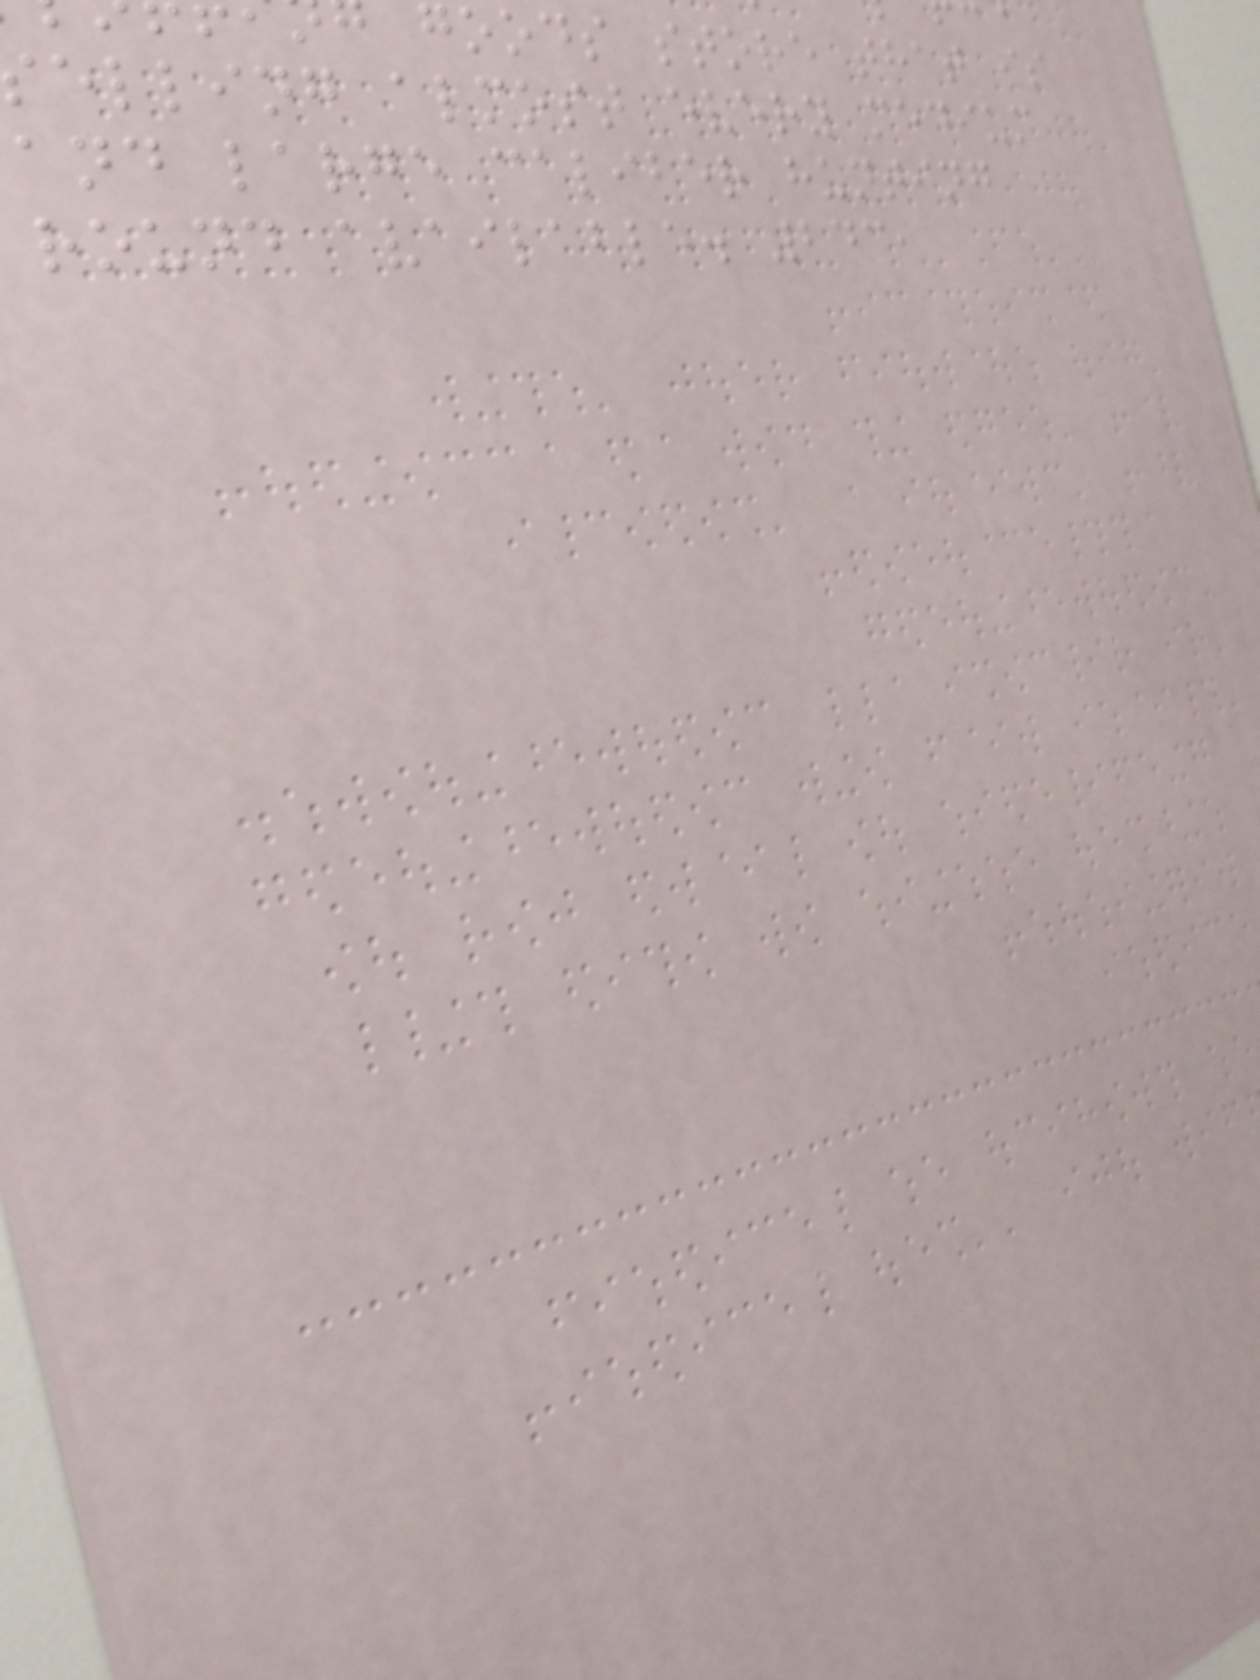goods store that is
elling almost every medium
and large caliber hunting
round available. 243,
